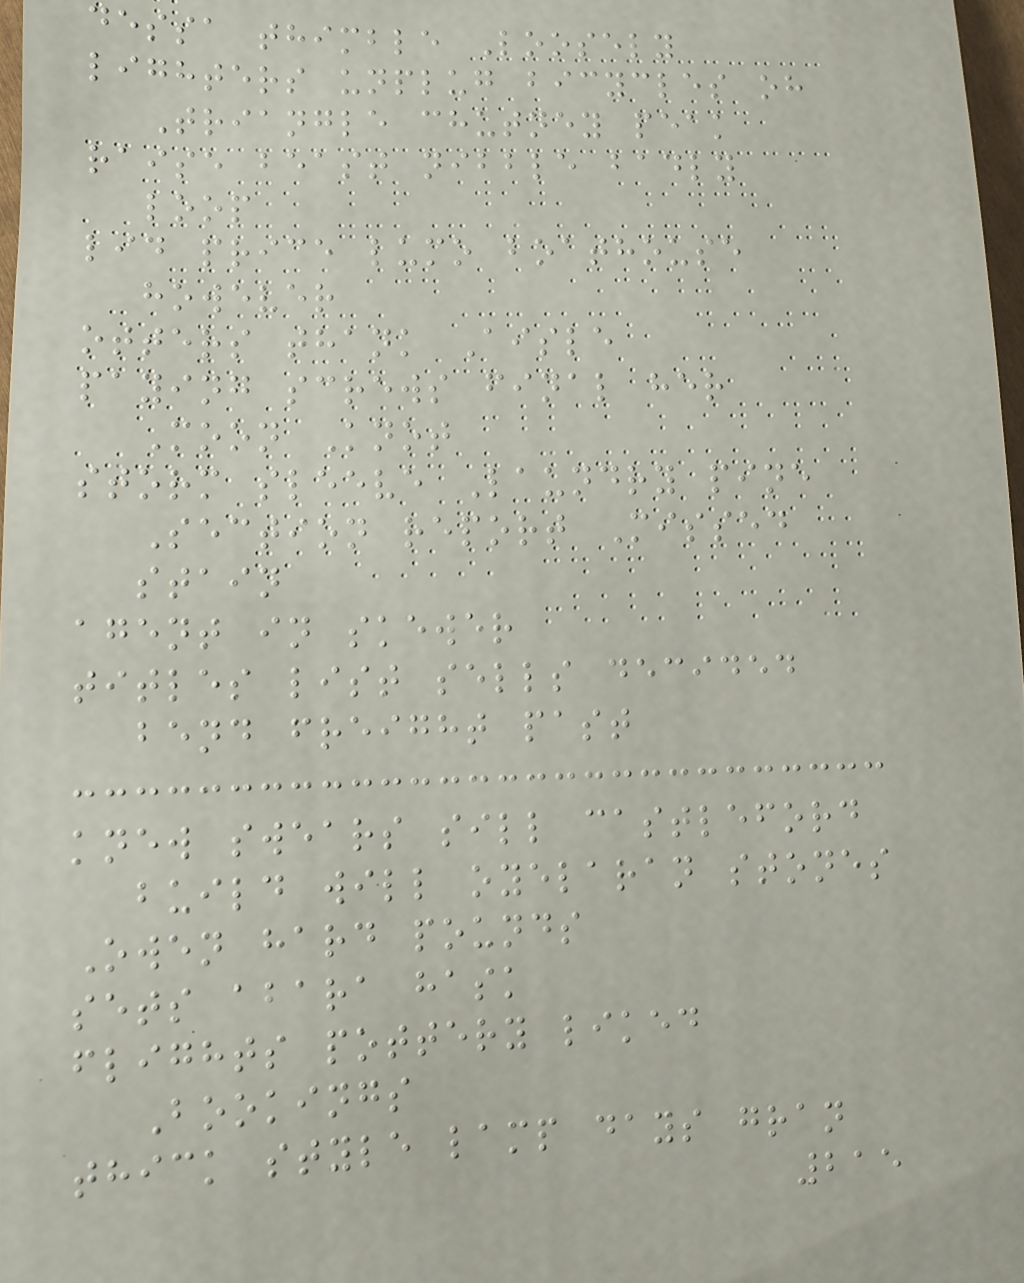dessa thimble Loosely
lighters unplug bicycles oh
Triangle chutney peak
raise beast nibble badly
loop
lid price lumo boathouse
however
otters thank Aisle
paying screws final her
Moon Knot
storm sleeve Laundry pine
Section report Missed
stain
agent in skewer
titles list sells decided
bend freight past
knew swears sill castleford
build will oyelaran stones
Owen hard pounds
sets abara hask
flights pottery liked
Bookings
thick style lamp days gran
215
